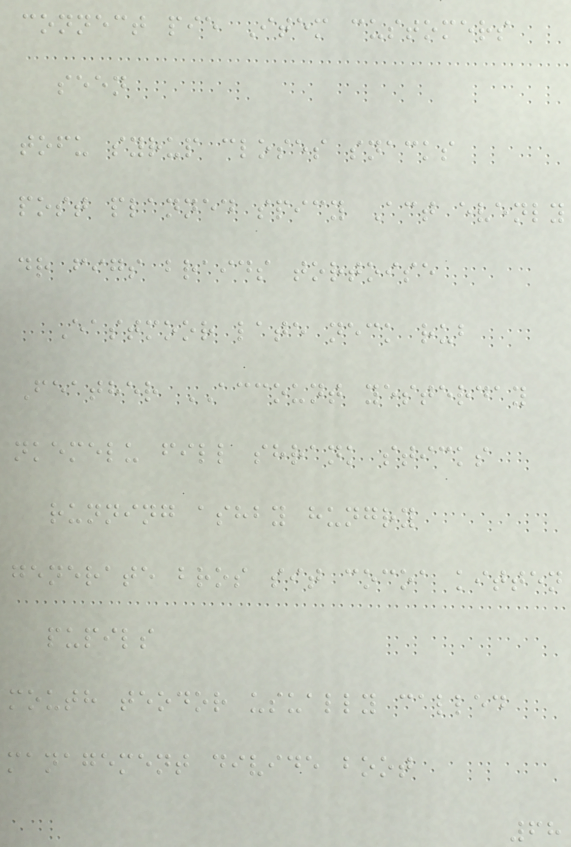connect pie Item customers
seen
tofu syrup closes snacks
post planned spicy Act evenly
dr figs braids tortoise
Eastmoor late neck rub
Feather ACCOUNT yesterday
nkemelu fill shrank sticks
running ashby hungry
generate bros sit cocoa kitten
pupils
mouth teodor usually called
management divide boot
68
